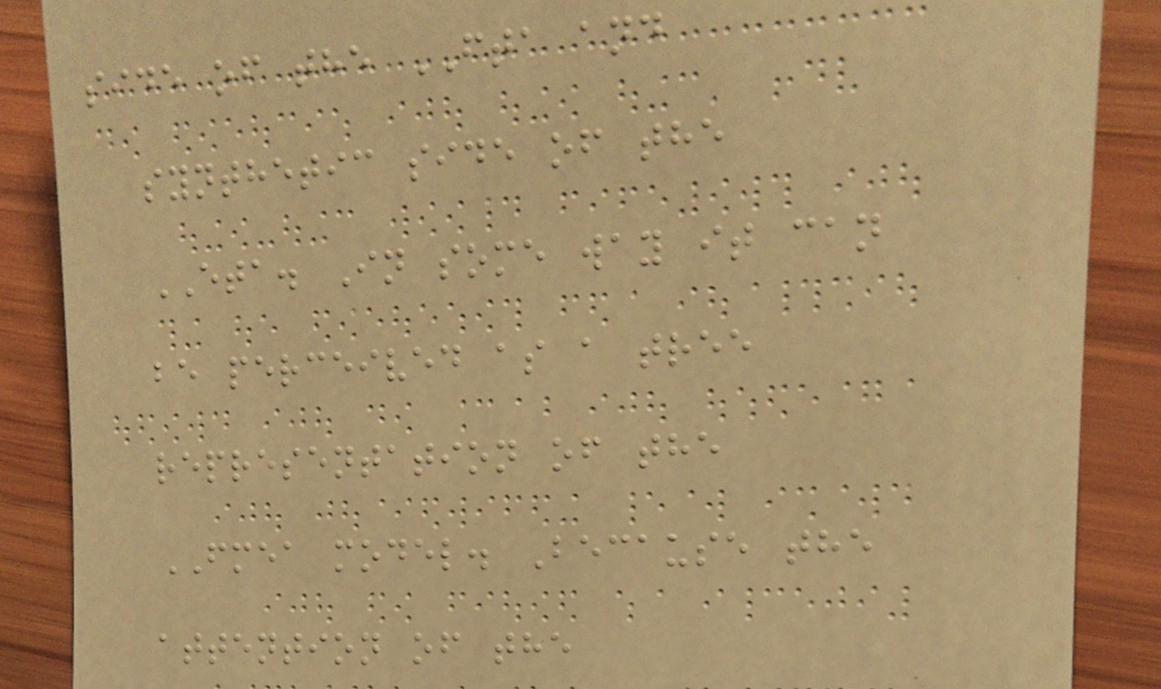side of the FTA and
synthetic side of the
ETA. In some way it can
be perceived as a tree
representation of the
FMEA model. Because the
attention of the
